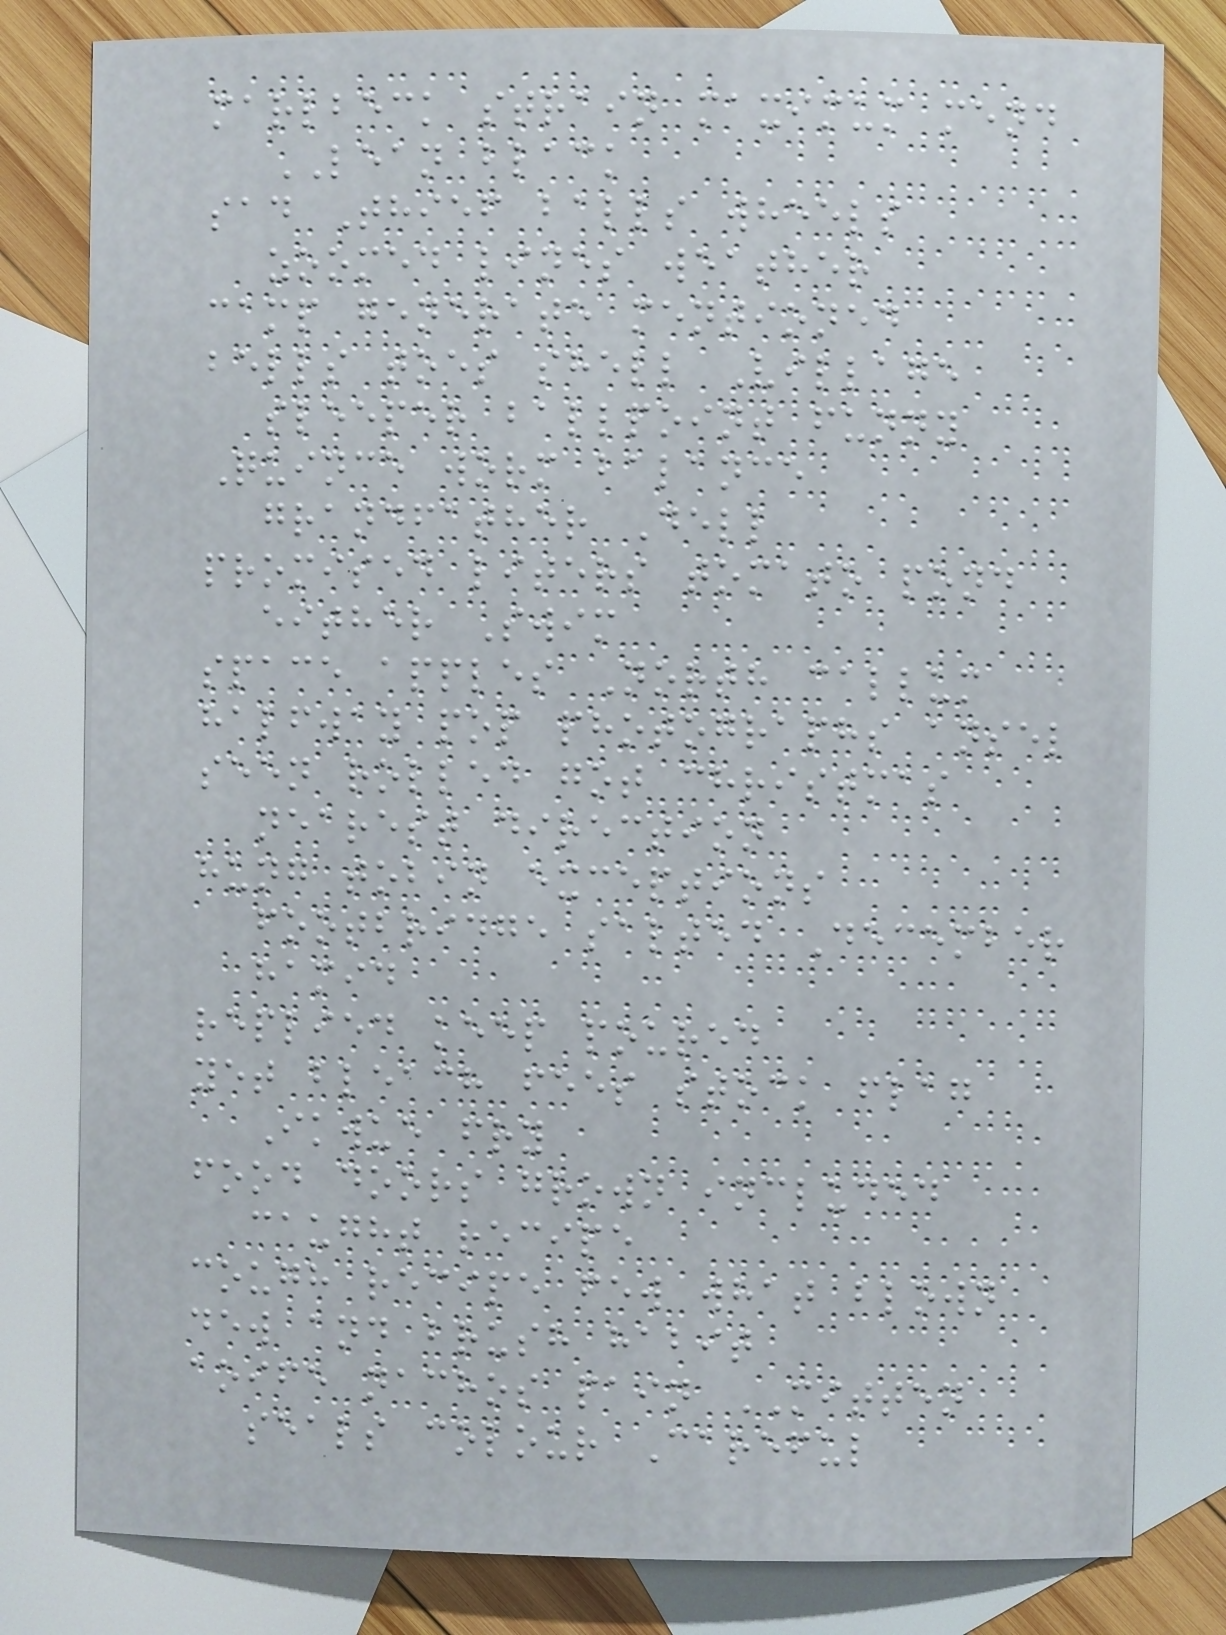marlbeck strain maximum mend
LEAN black
sad Thief balls wheels
zoomed lines weather
camp generate mentioned
bells toes shell Village
sleeper ballpoint funny
Quince worm balance
grandfather Dell
promised liters tomato pond
either Swim
space apples North callum
halfway pop photographs ansel
seen rolled got christmas
nearest direction
hung tobin exceptions
footbridge salted December
hamid
replied keep poured
yet bleach fees stock flag
Ikwue fry
food doors grown included
caught recipe
cough recipe few what blown
dew and brush habit
aoife nachos pain MITTEN
seals colour Careful
